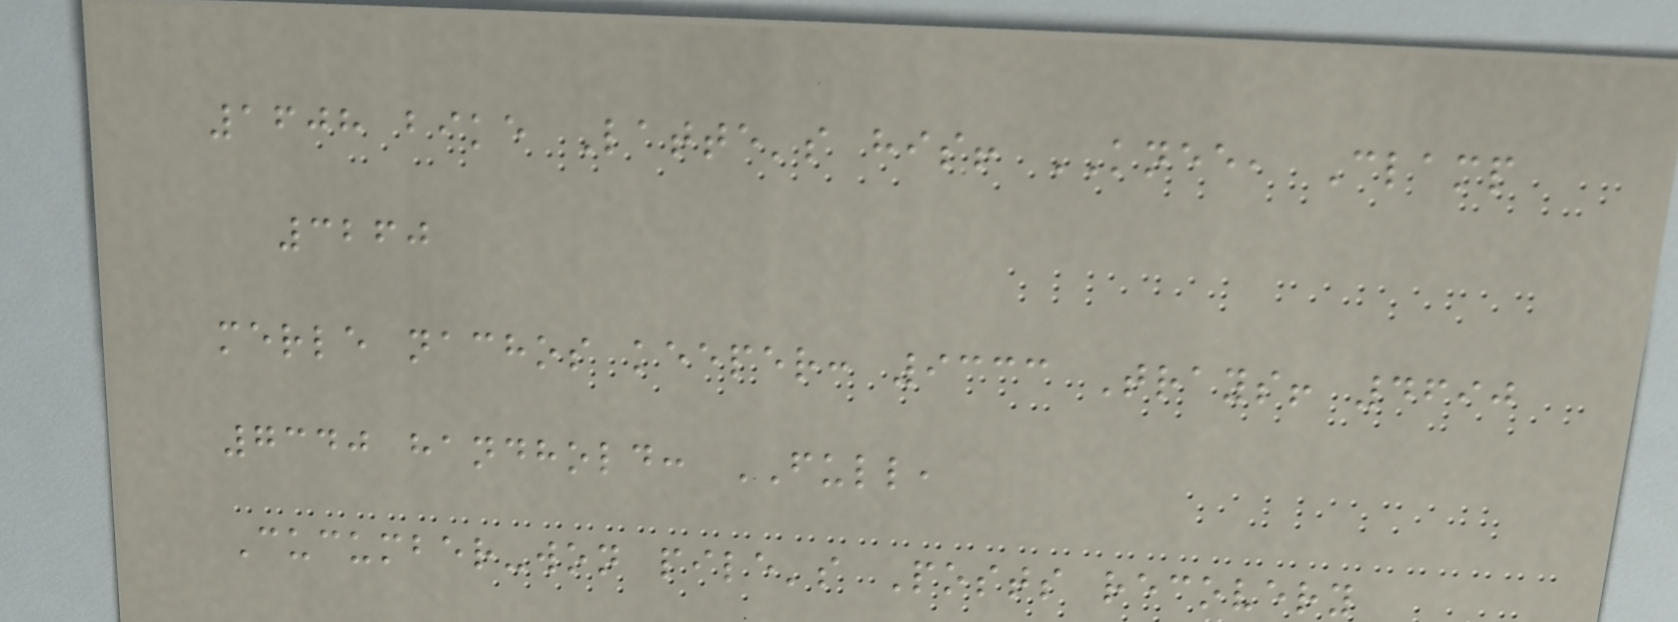1608 bike Latte's his! KNEE, Clamp
3260
merle nachos keeper: 9333 Trays! 4690
7340 handhold: FULL,
Cucumber-won pile's Posts recovery
